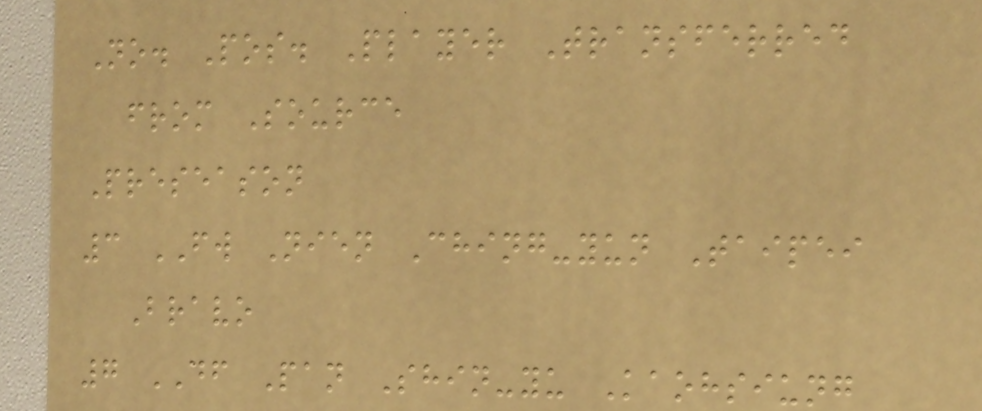No. Pos. Player Transferred
from Source
Preseason
3 FW Nien Ching-yun Taipei
Bravo
7 DF Pan Shin-yu Kaohsiung
